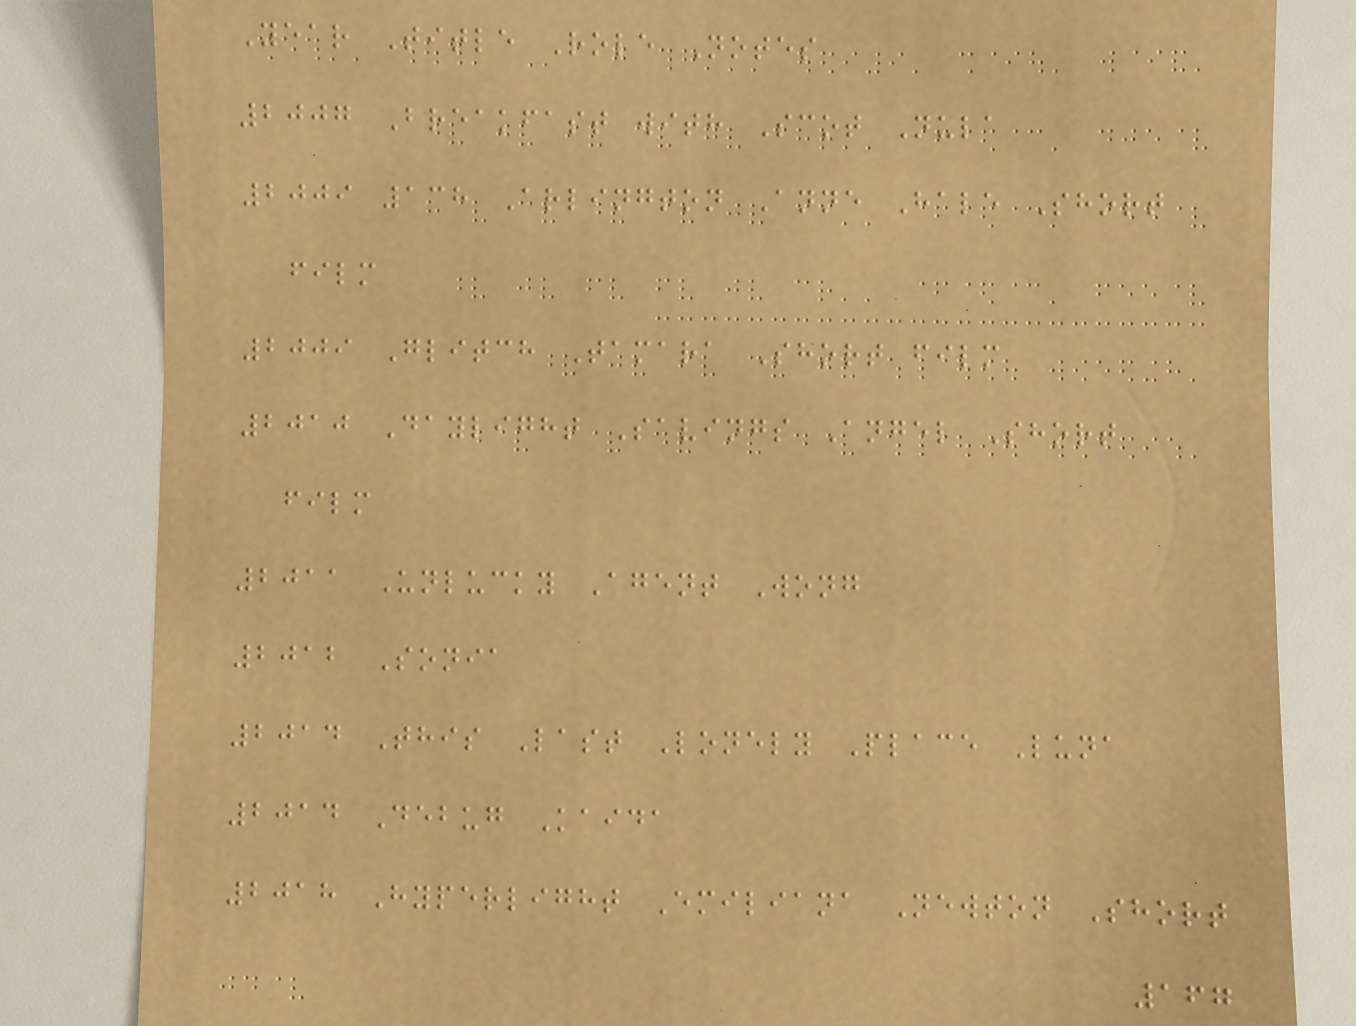Year Title Role Notes
2007 Breakfast with Scot Nula
2009 138 Arlington Anne Hale Short
film
2009 Glitch Tamara Short film
2010 Daylight Savings Angel Short
film
2011 Unlucky Agent Wong
2012 Sonia
2014 This Last Lonely Place Luna
2014 Debug Kaida
2018 Hyperlight Emiliana Newton Short
167
